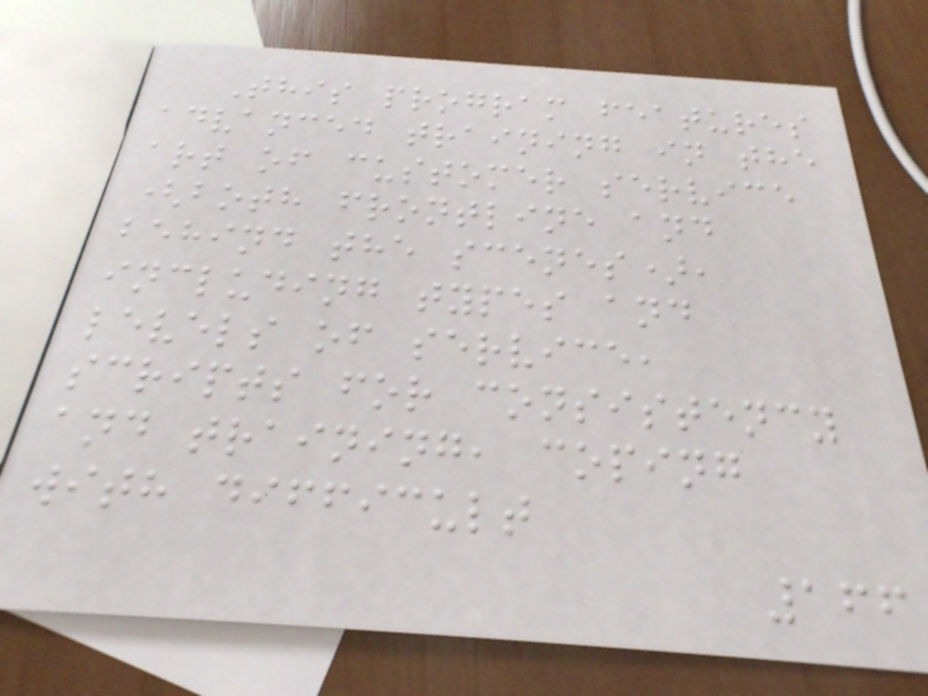This program features
advanced training in the
art of customer service
(both frontline and
behind the scenes),
including types and
levels of service,
scripts for consistency
and training, coping
with difficult
166
